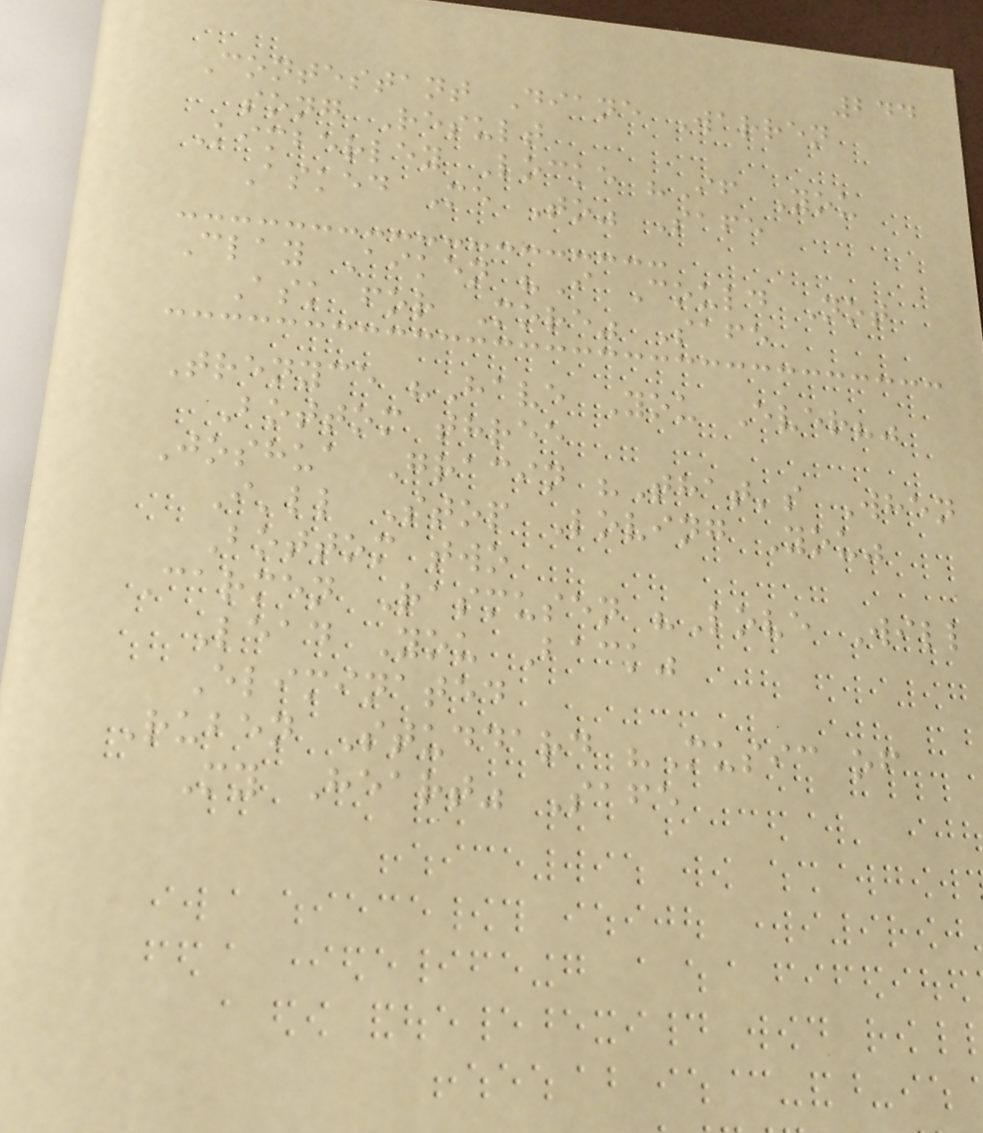244
Contestant Diane Warren
song Result
Kimberley Locke "If You
Asked Me To" Safe
Clay Aiken "I Could Not
Ask for More" Safe
Trenyce "Have You Ever?"
Bottom three
Joshua Gracin "That's When
I'll Stop Loving You"
Bottom two
Carmen Rasmusen "Love Will
Lead You Back"
Eliminated
Ruben Studdard "Music of
My Heart" Safe
